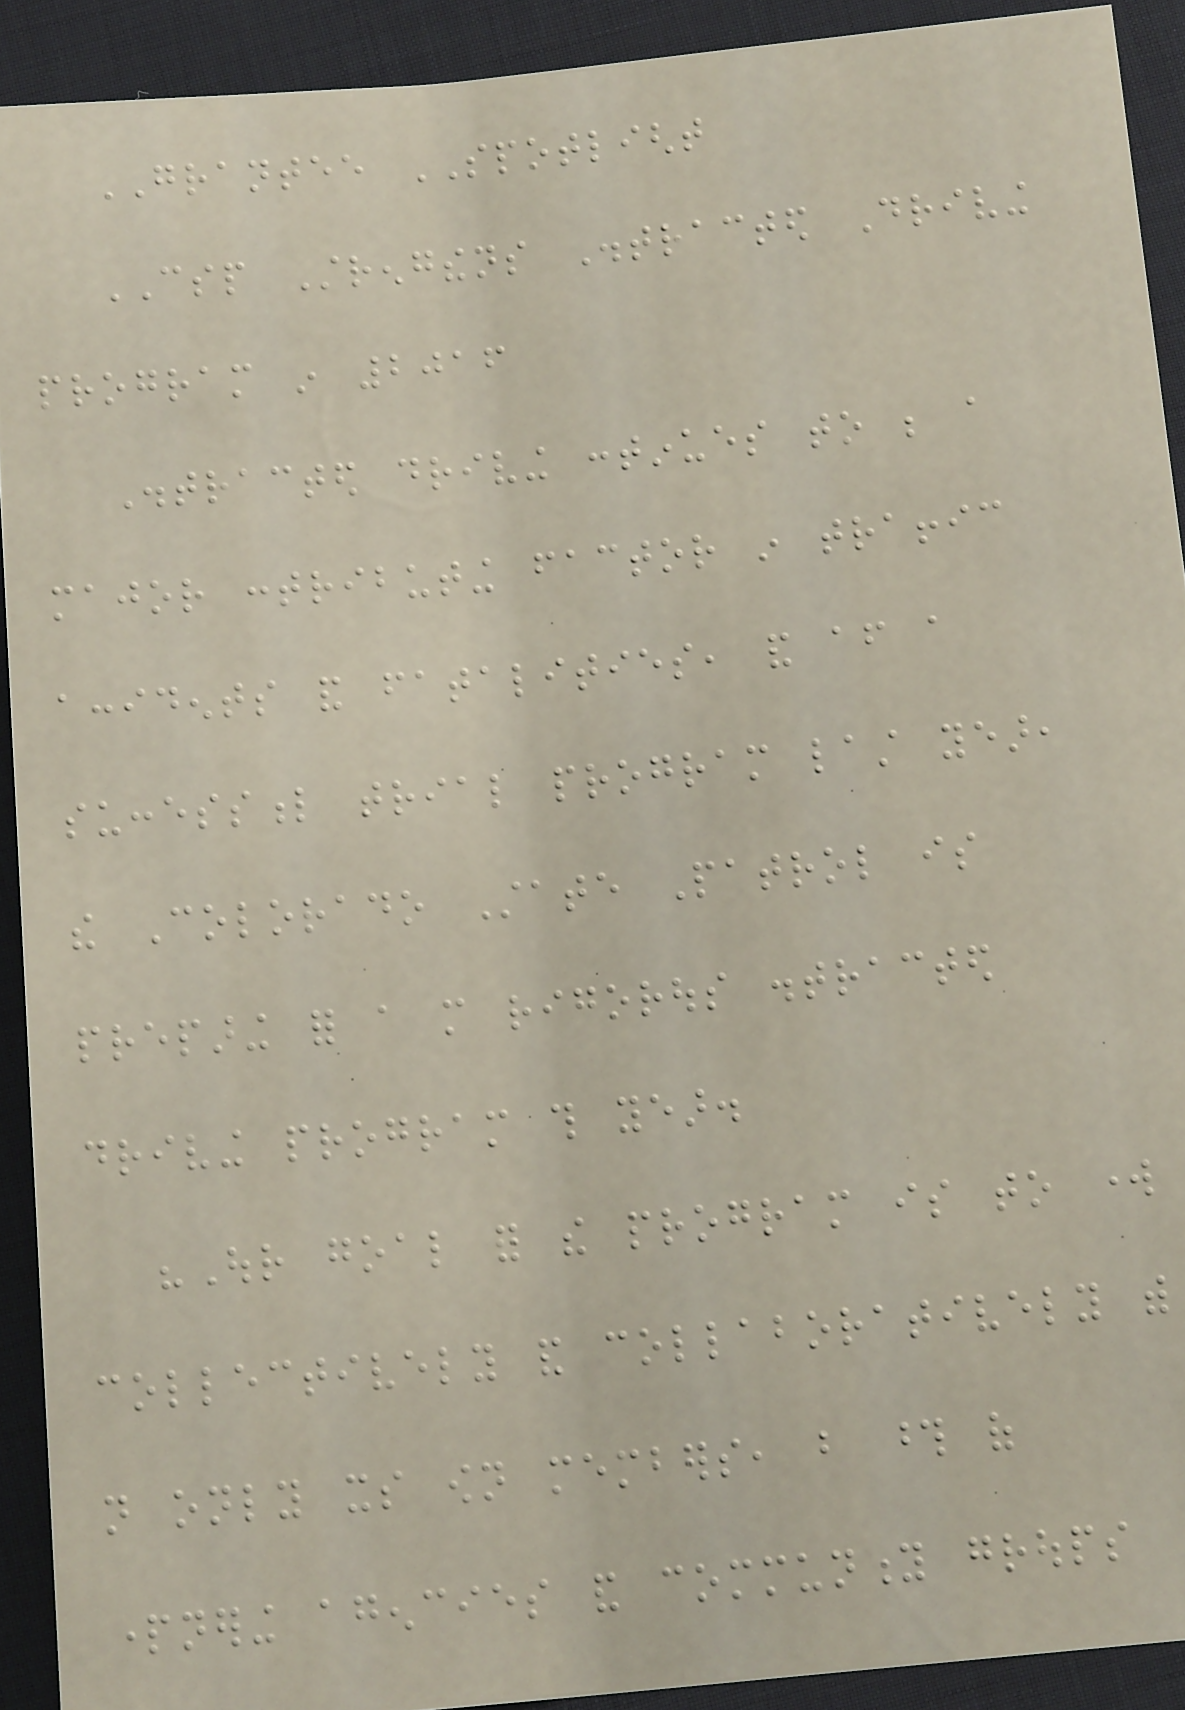GRANTEE SPOTLIGHT
CSP Strengthens Distracted Driving
program in 2016
Distracted driving continues to be a
major contributing factor in traffic
accidents and fatalities, and after a
successful trial program last year,
the Colorado State Patrol is
preparing for a more rigorous distracted
driving program this year.
"Our goal for the program is to work
collectively and collaboratively with
not only its own members, but those of
partnering agencies and community groups
